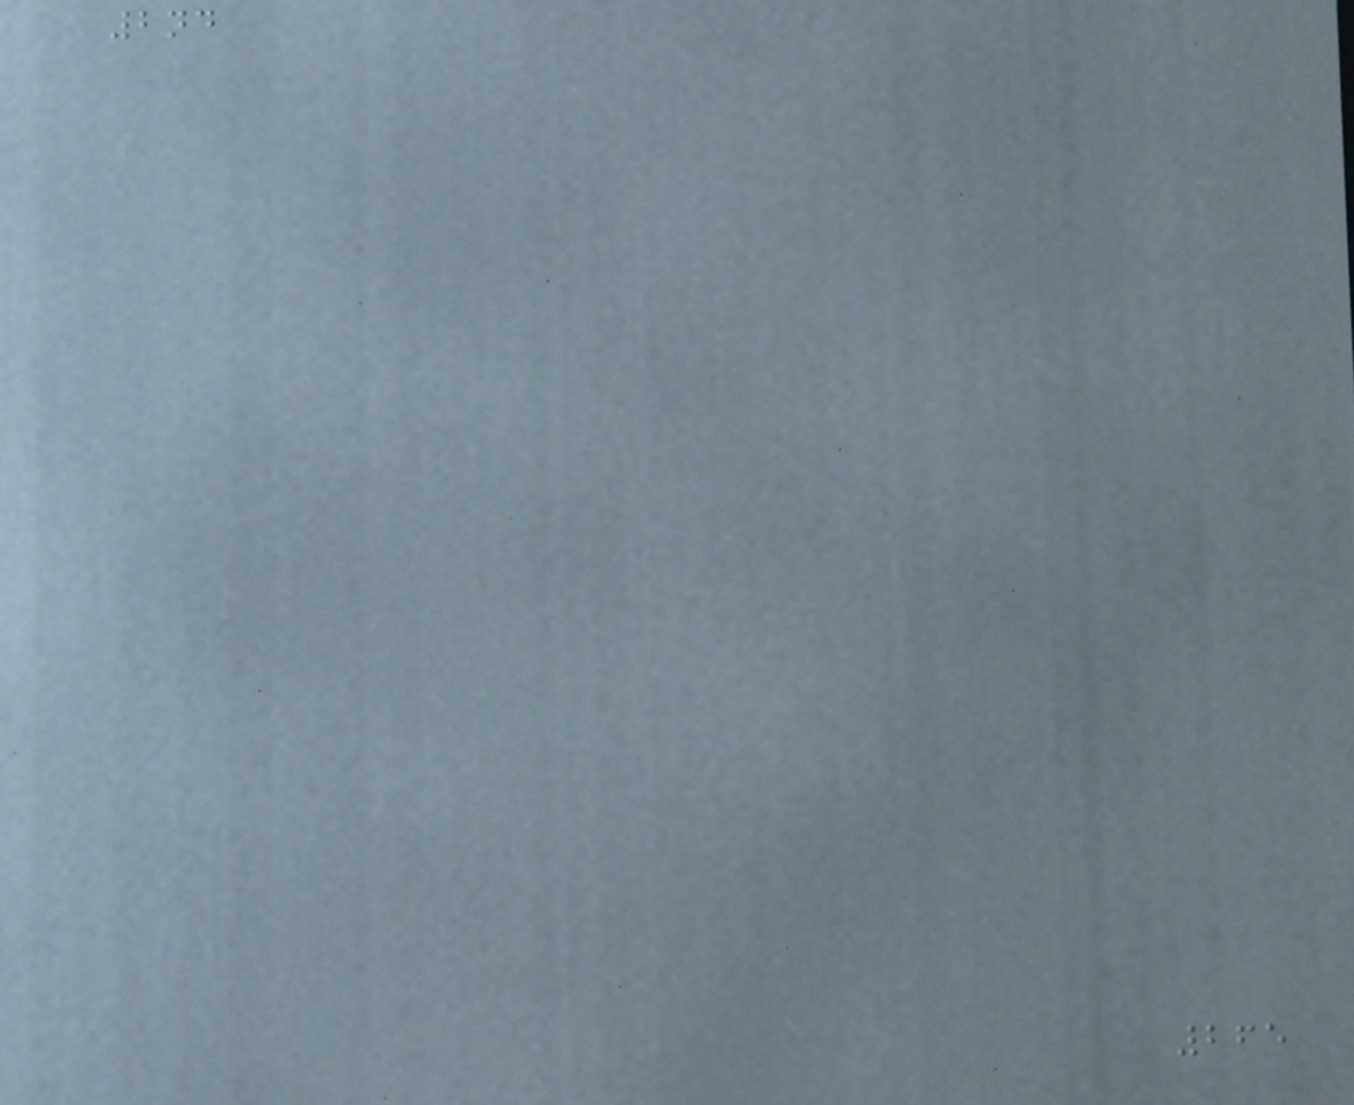2nd
265
